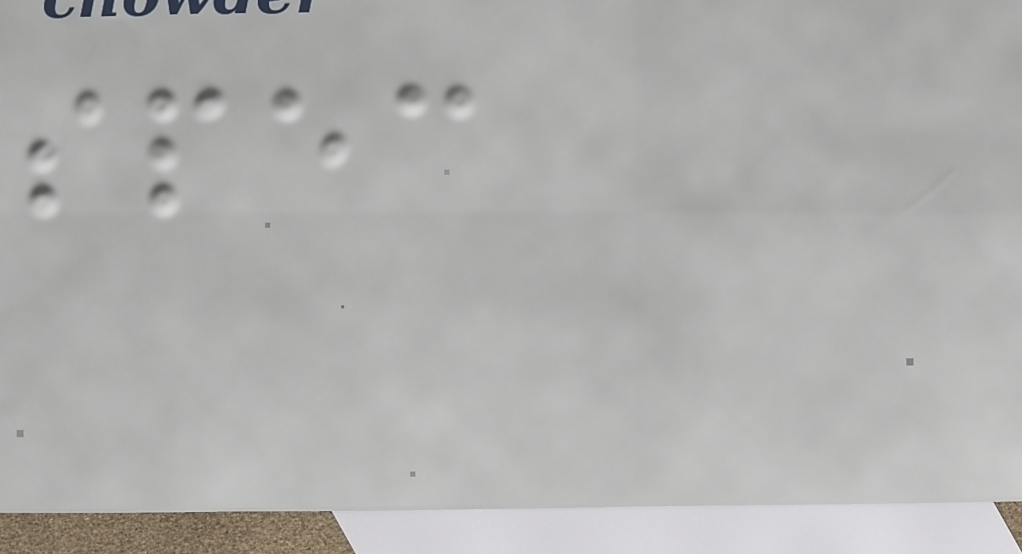spec
